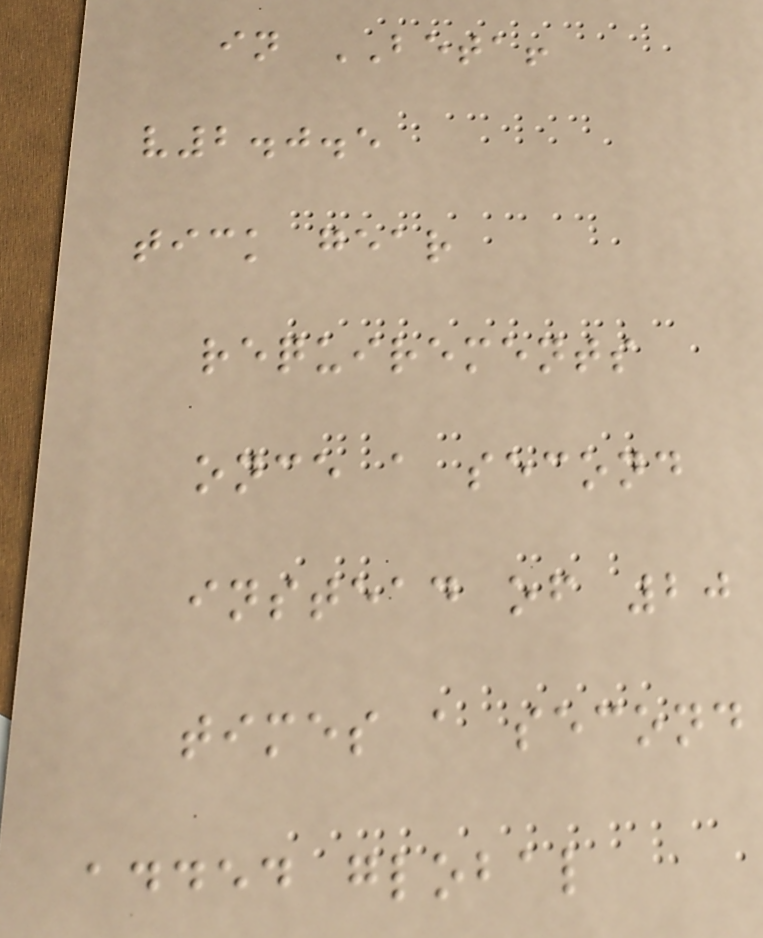in BETA!
v2.0.5
tick gear
requirements
once a second
instead of 20
times a second
added global
